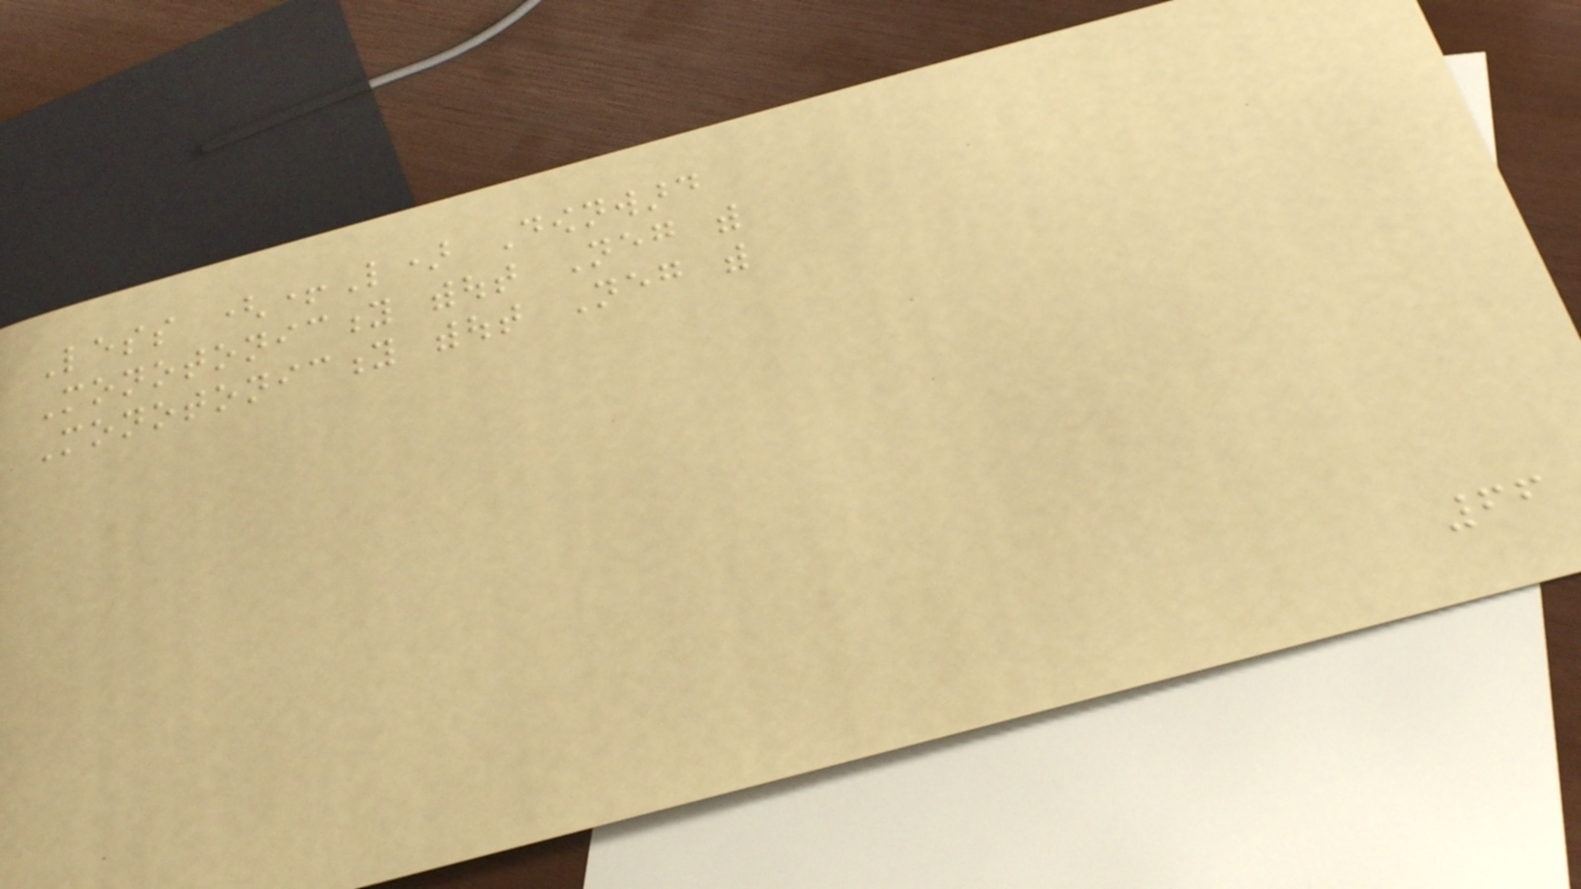Less (+L) Downward
Monotonicity without Neg with
Monotonicity without Neg with
66
